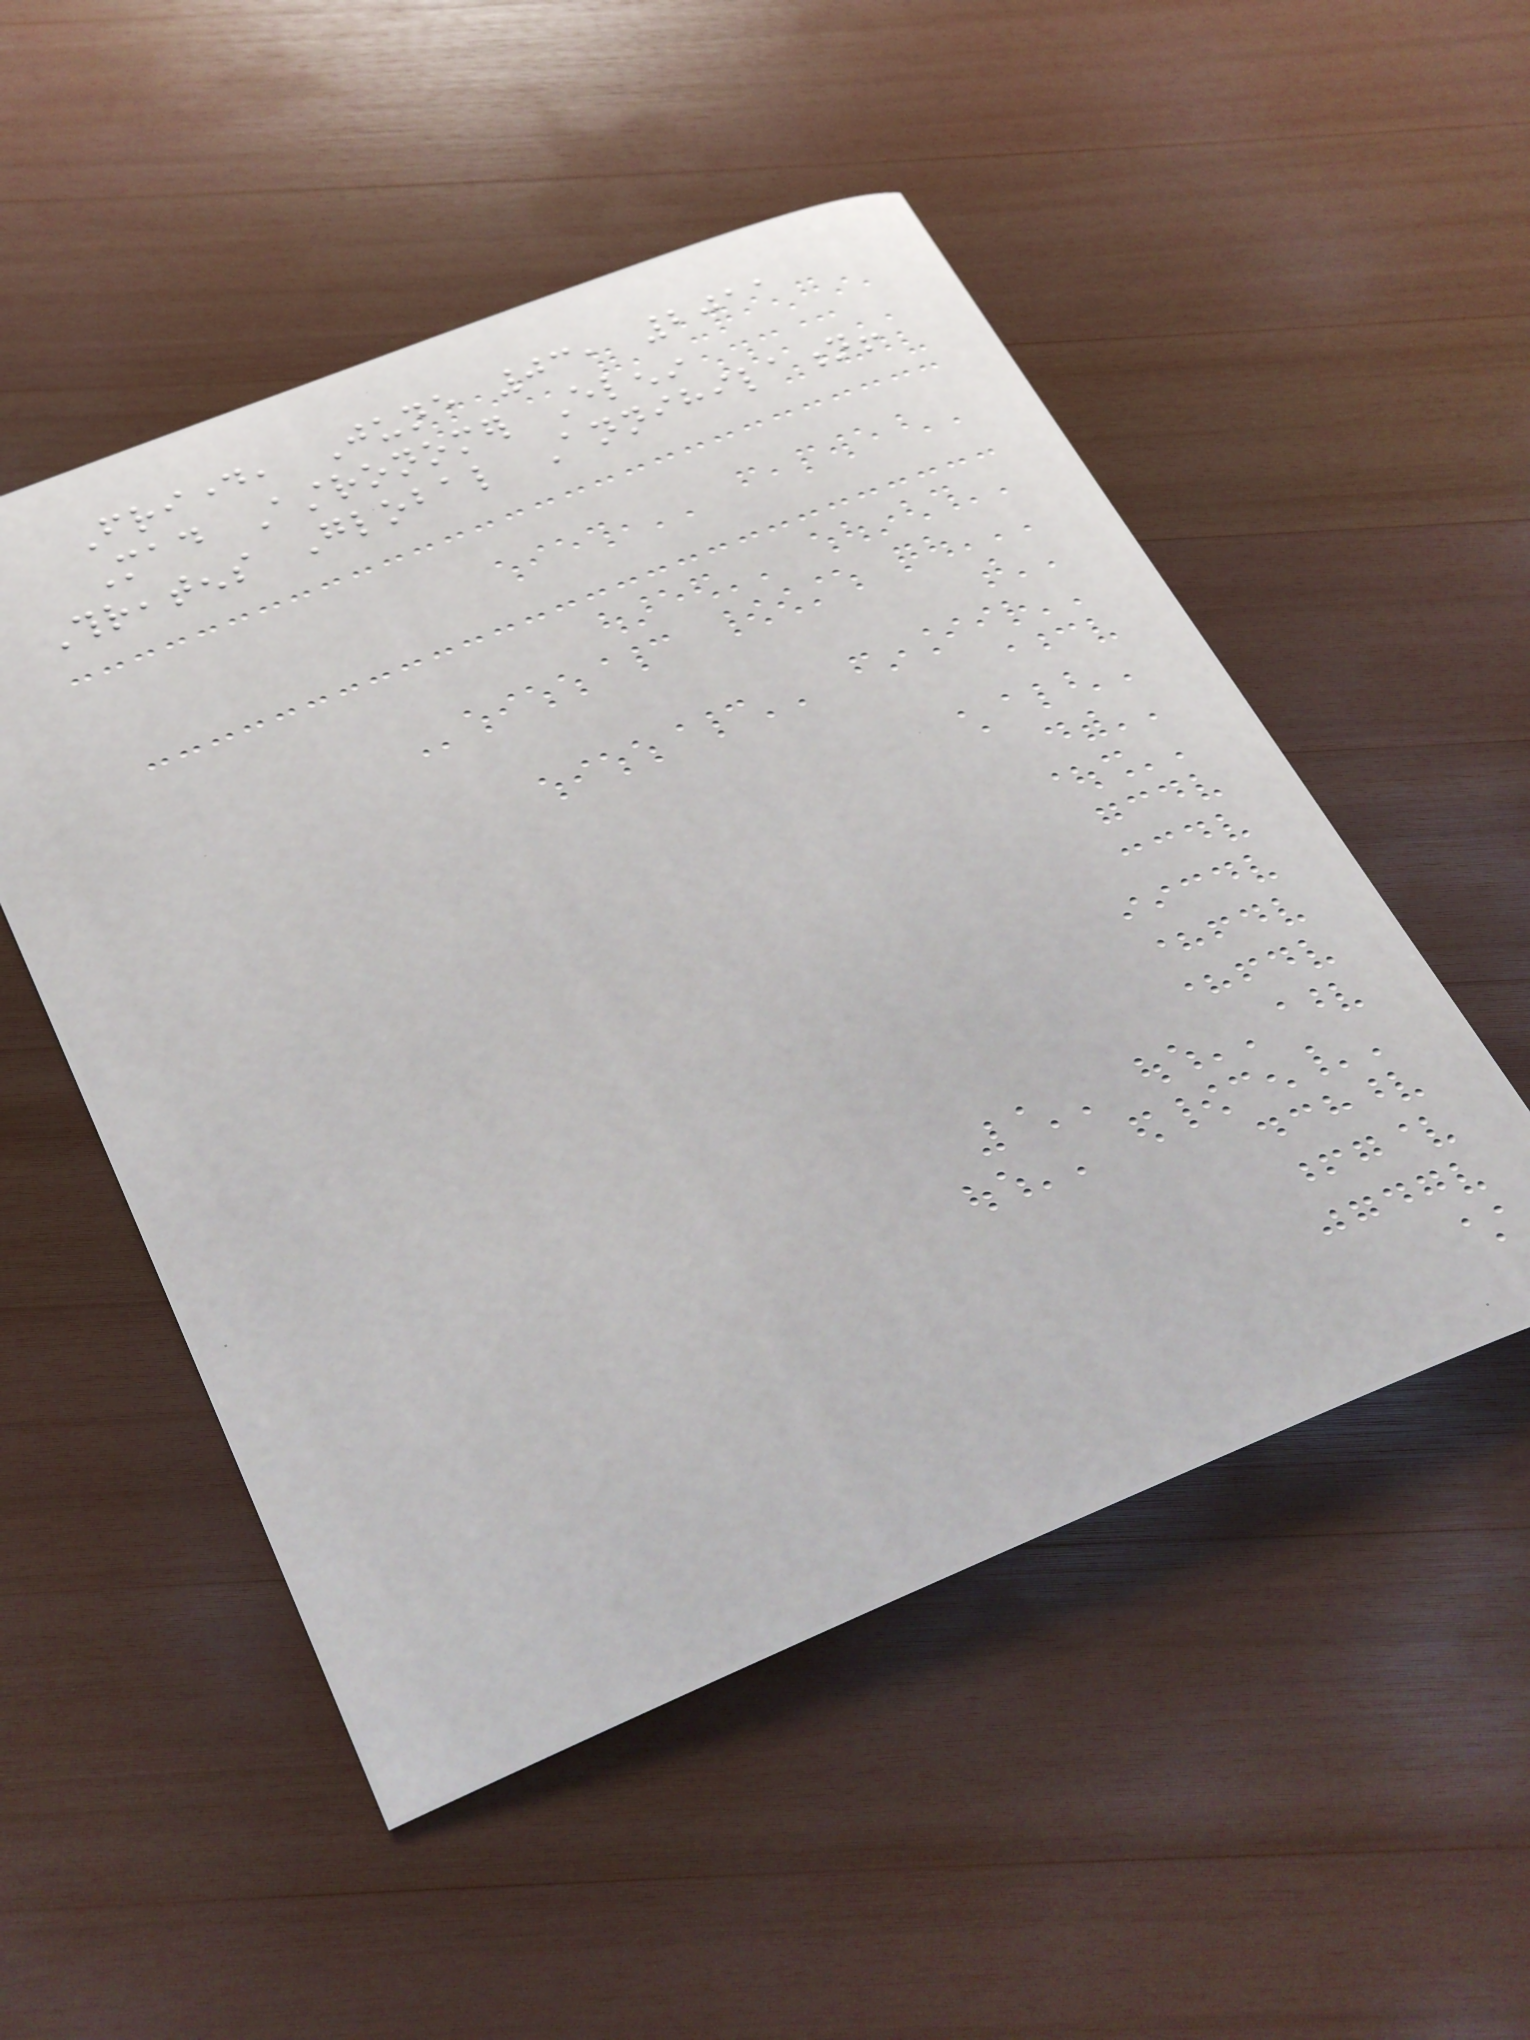Friday, June 03, 2011
Mad Astronomer Elenin
Threatens Global Annihilation!
